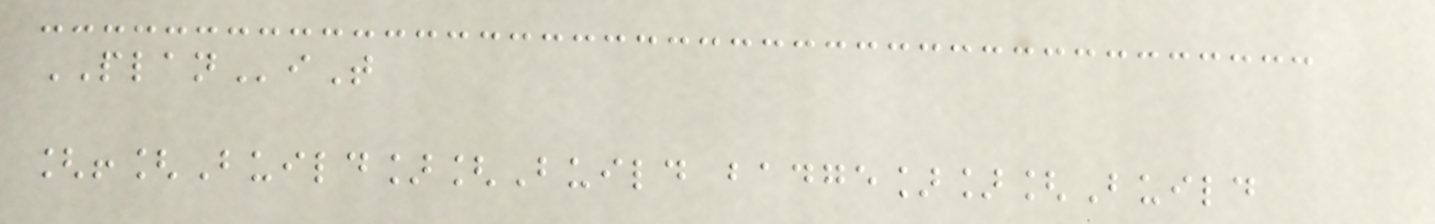PLANiT
[![Build][Build badge]][Build
